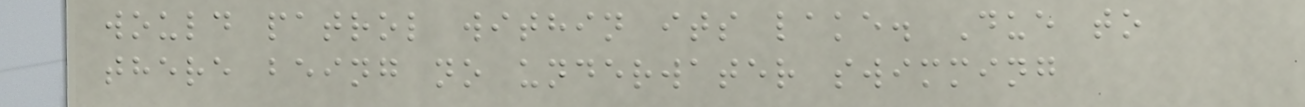would patrol within its lake. Due to
there being no underwater swimming
